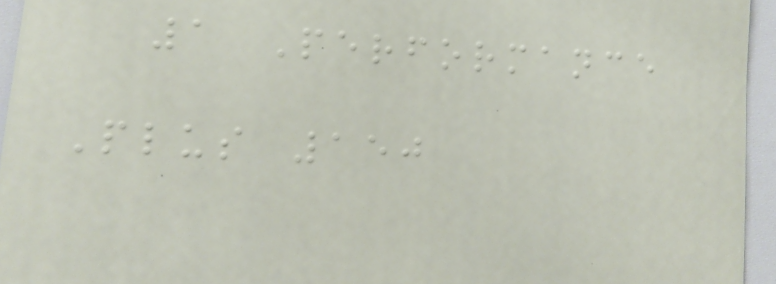1 Performance
Plus 150
